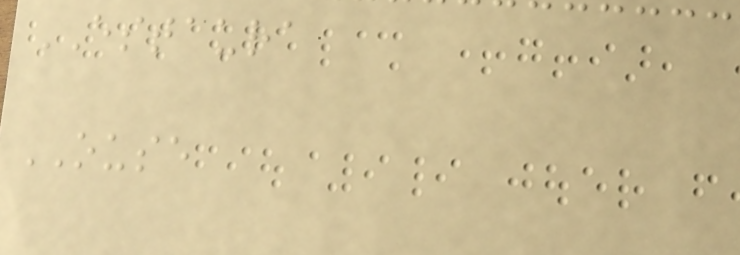ESTAURA
OUSE
